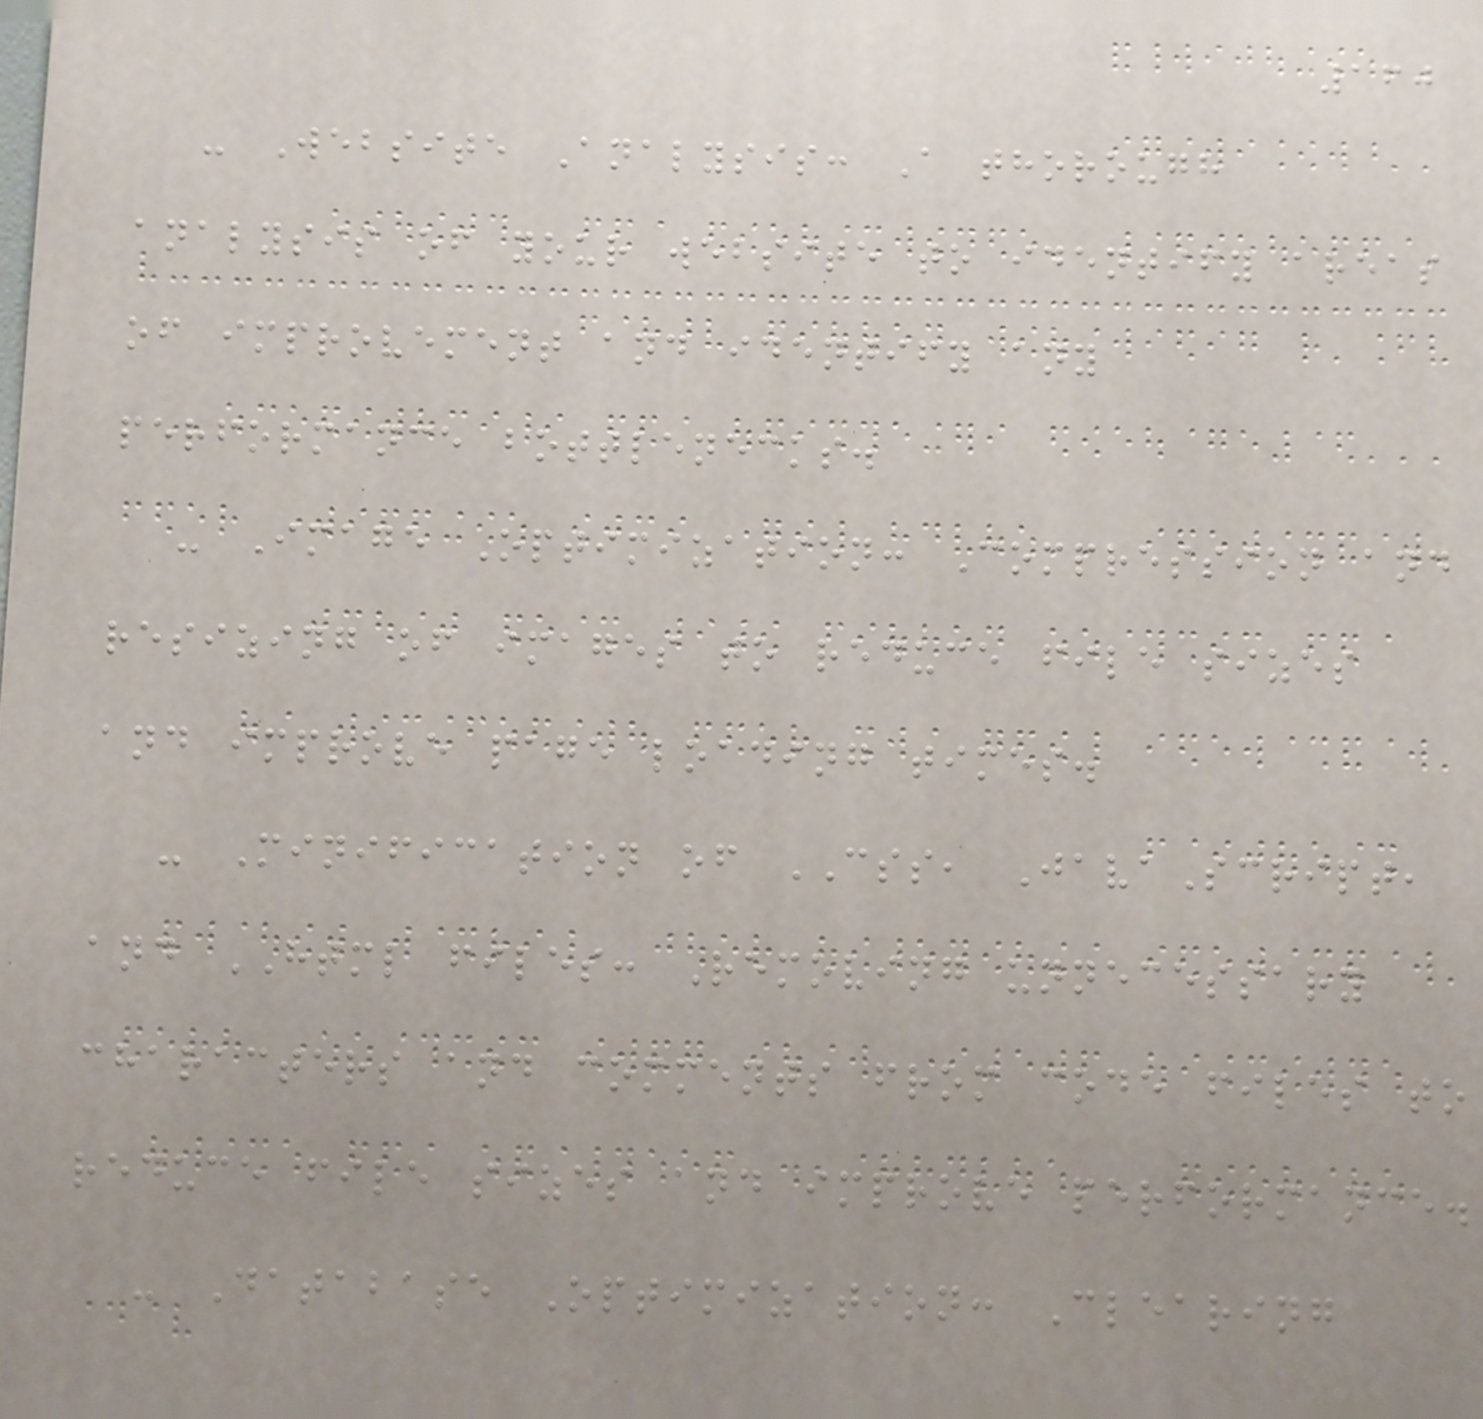160
- Website Analysis: A thorough
analysis of your website to identify areas
of improvement and identify any
performance bottlenecks.
- Image Optimization: Compression and
resizing of images to reduce file sizes
and improve page loading times.
- Minification of CSS, JavaScript,
and HTML files: Removing unnecessary
characters and comments from code files to
reduce file sizes and improve performance.
- Database Optimization: Clearing
